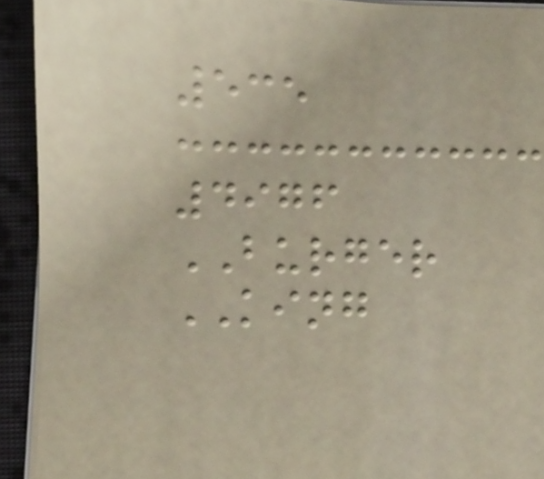535
4976
BURGER
KING
